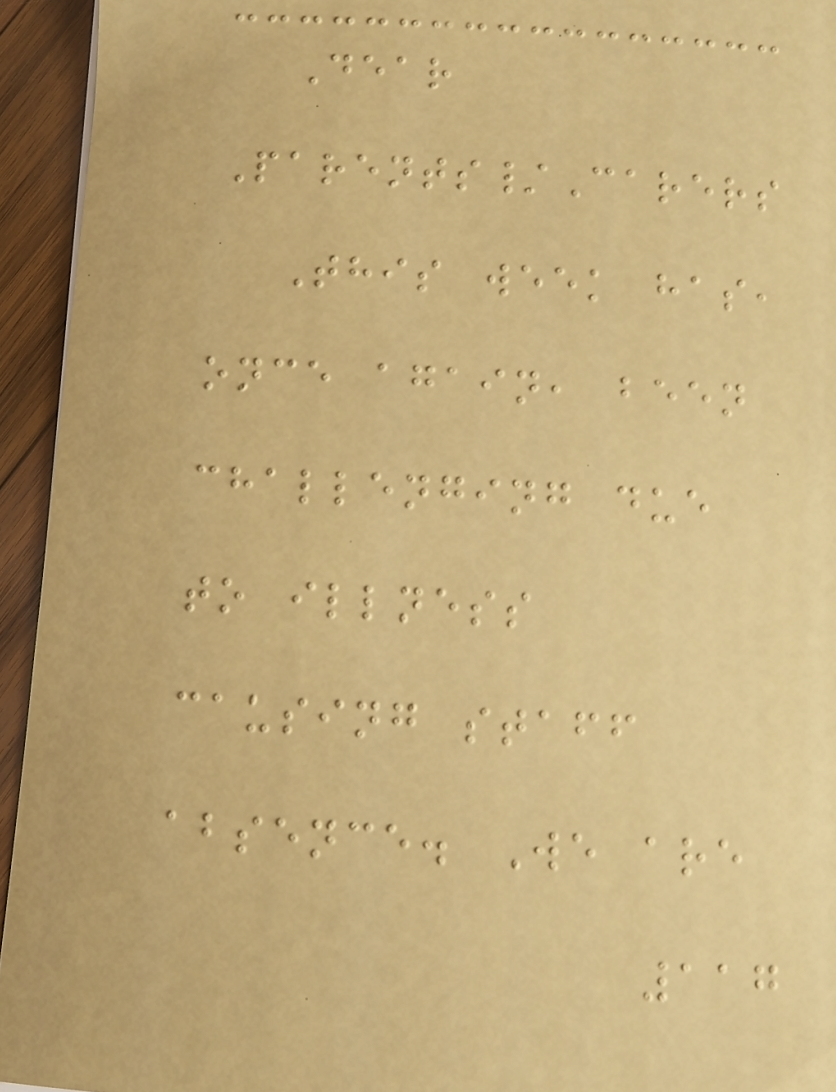Dear
Parents/Carers
This week has,
once again, been
challenging due
to illness
causing staff
absence. We are
117
